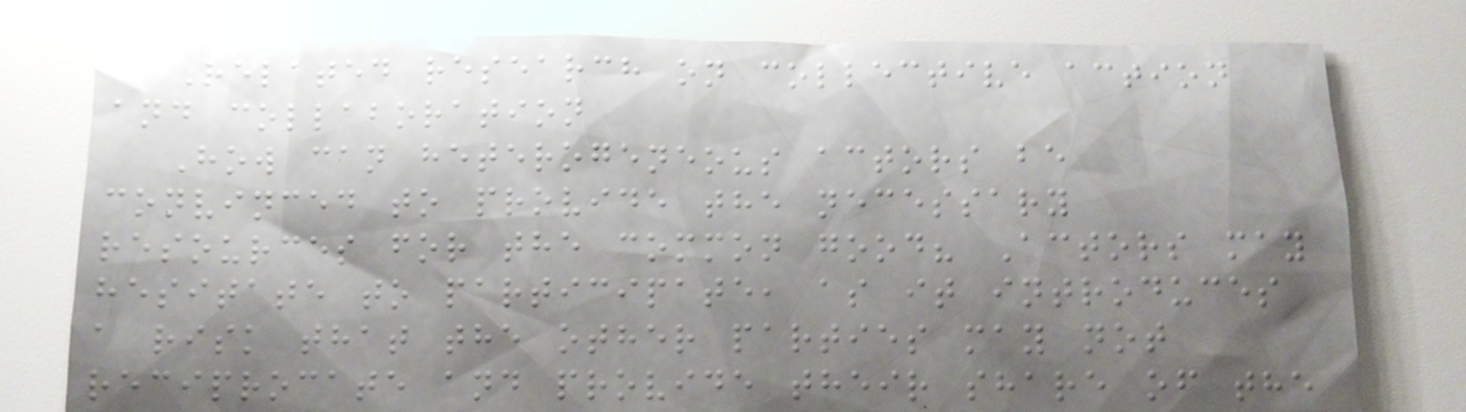Related research on collective action
and collaboration
How can heterogeneous actors be
convinced to provide the necessary
resources for the common good? Actors may
hesitate to participate, as it introduces
a risk that the other parties may not
reciprocate and provide their share of the
